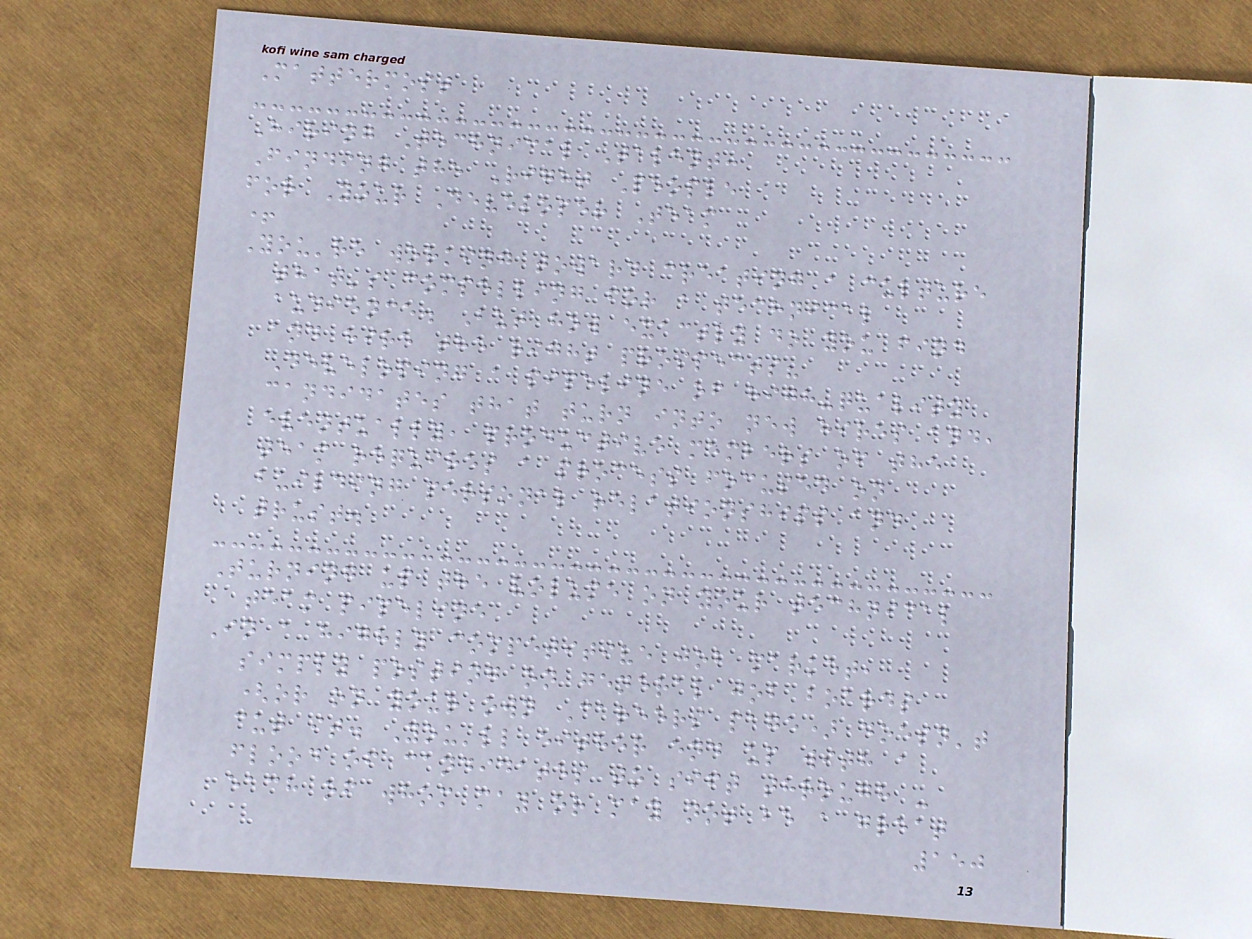Mattermost
Hiring Technical Talent:
Finding the Right People
for Your Developer Team
+
You're working toward creating a culture
that's compelling for a technical
audience. But how exactly do you find
and hire the right prospects?
Developing a pipeline of high-quality
candidates that turn into new hires and,
eventually, productive members of the
team requires a process focused on
building personal relationships and
trust.
Turning up the volume on your technical
team pipeline
In a highly competitive job market,
simply posting on general job boards
(or on your own Careers page) doesn't
cut it. You'll either end up with a
flood of candidates to sift through -
each of whom may or may not be a great
150
